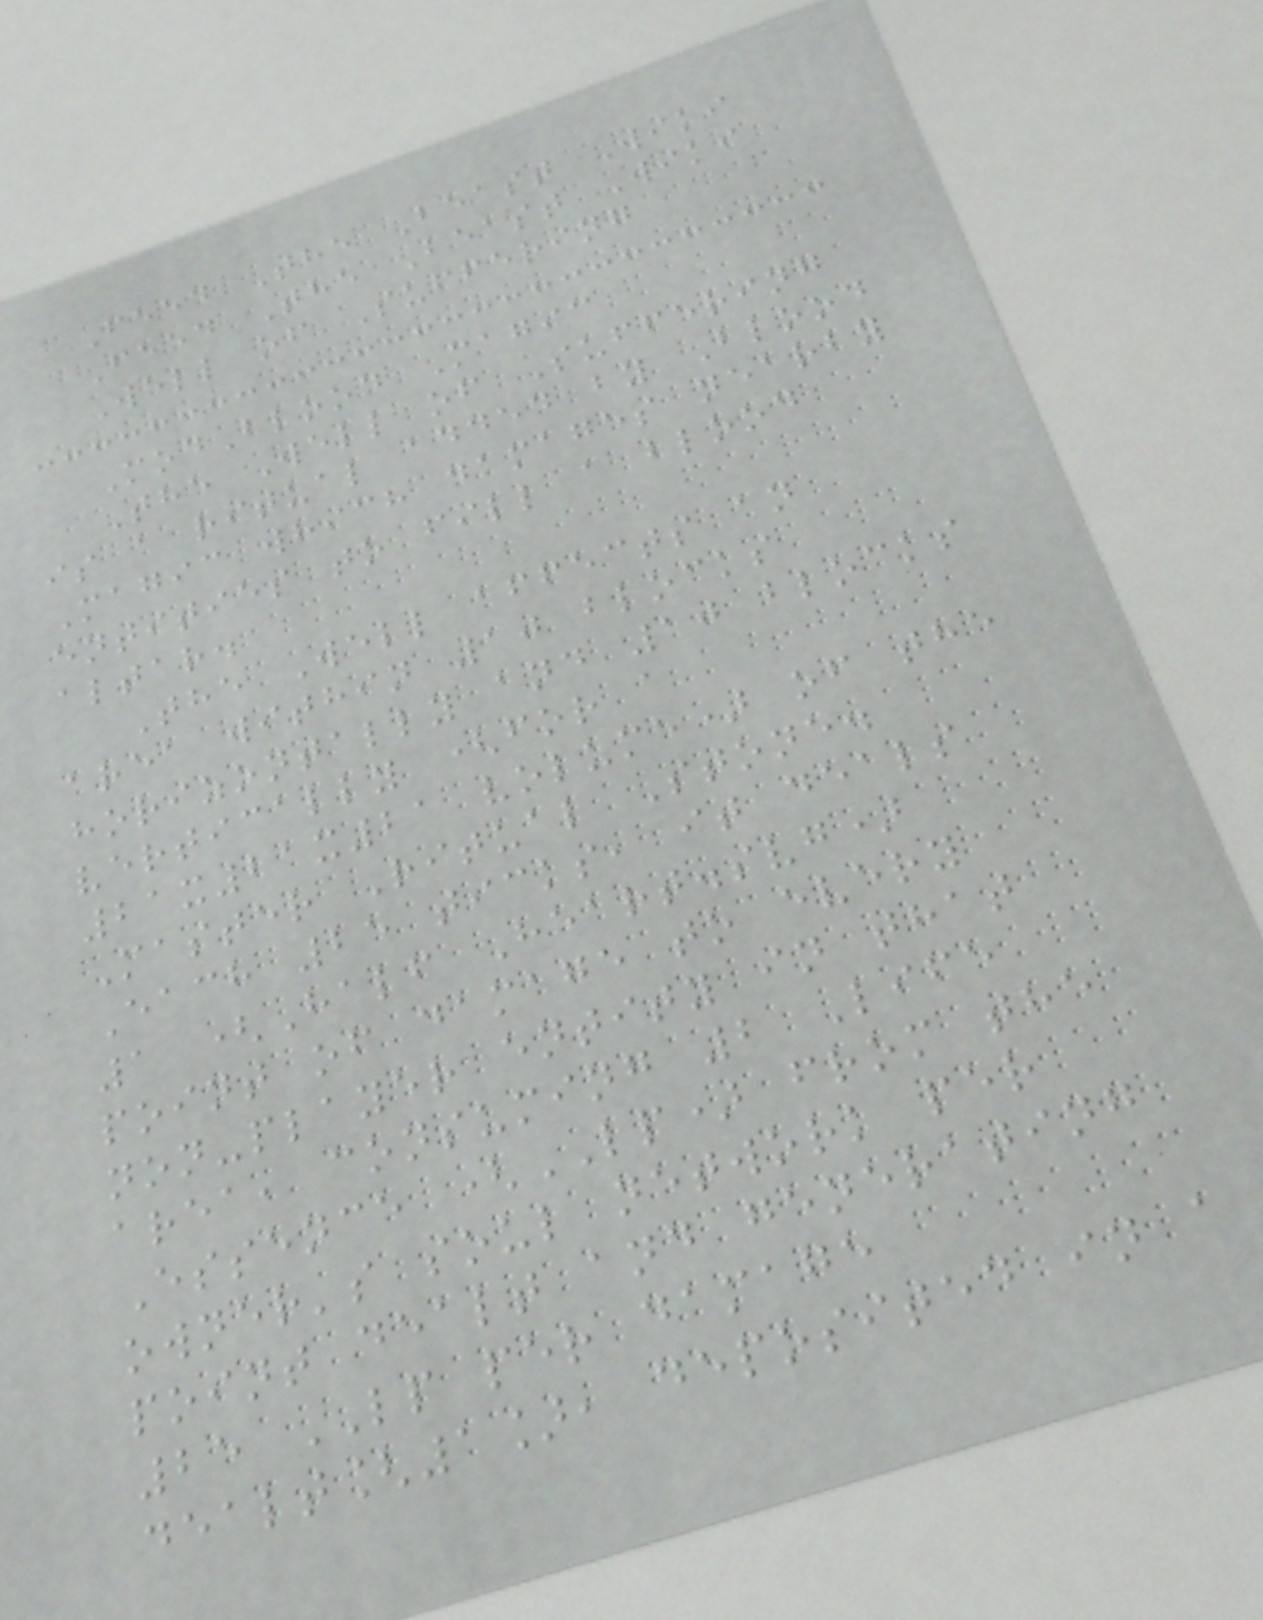Feed The Beast Wiki
Feed The Beast Wiki
Well of Suffering
ModBlood Magic
The Well of Suffering
is a ritual added by Blood
Magic which damages nearby
entities to fill a blood
altar.
The Well affects an
area within 10 blocks
horizontally and 10 blocks
vertically (for a
21x21x21 volume) of the
Master Ritual Stone.
Each 25 ticks, it deals
1 (Half Heart.svg)
point of damage to every
non-player entity in that
area, consuming 2 Life
Essence (LP) from the
owner's soul network per
point dealt and generating
25 LP per damage
dealt[1], deposited in a
